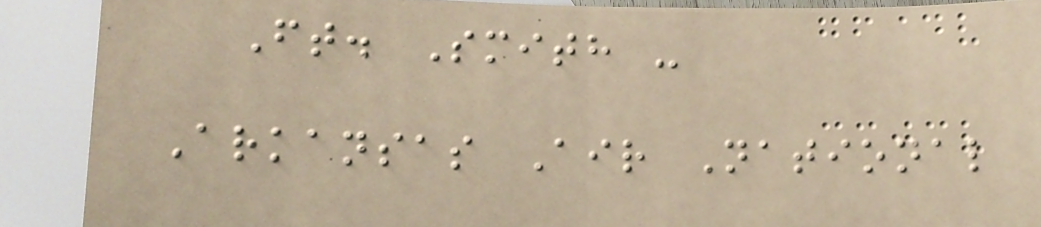Ft. Smith -
Arkansas Air National
